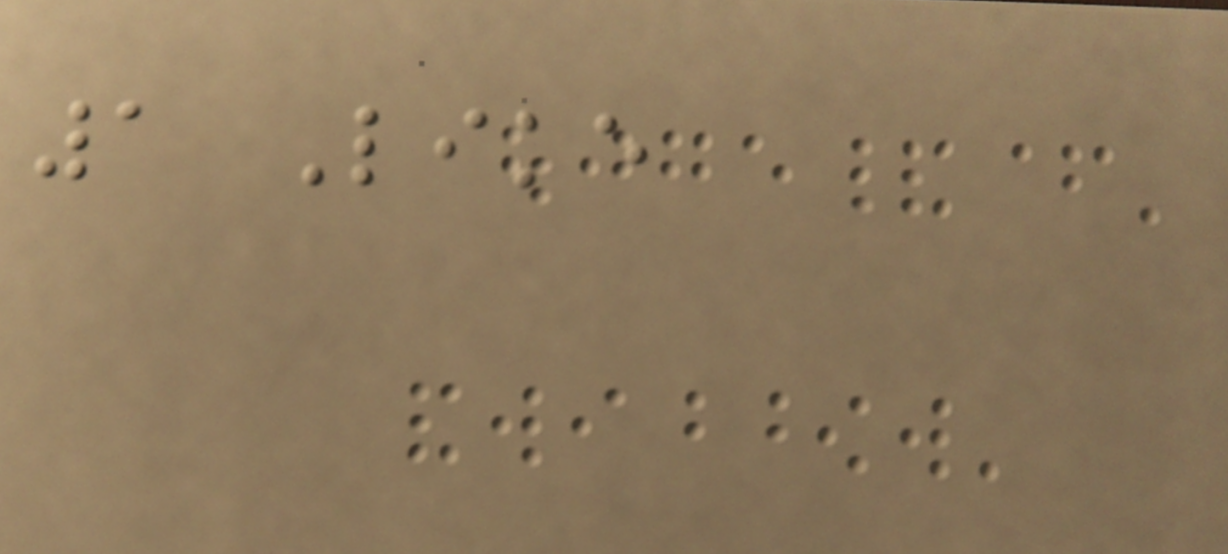1 Like
